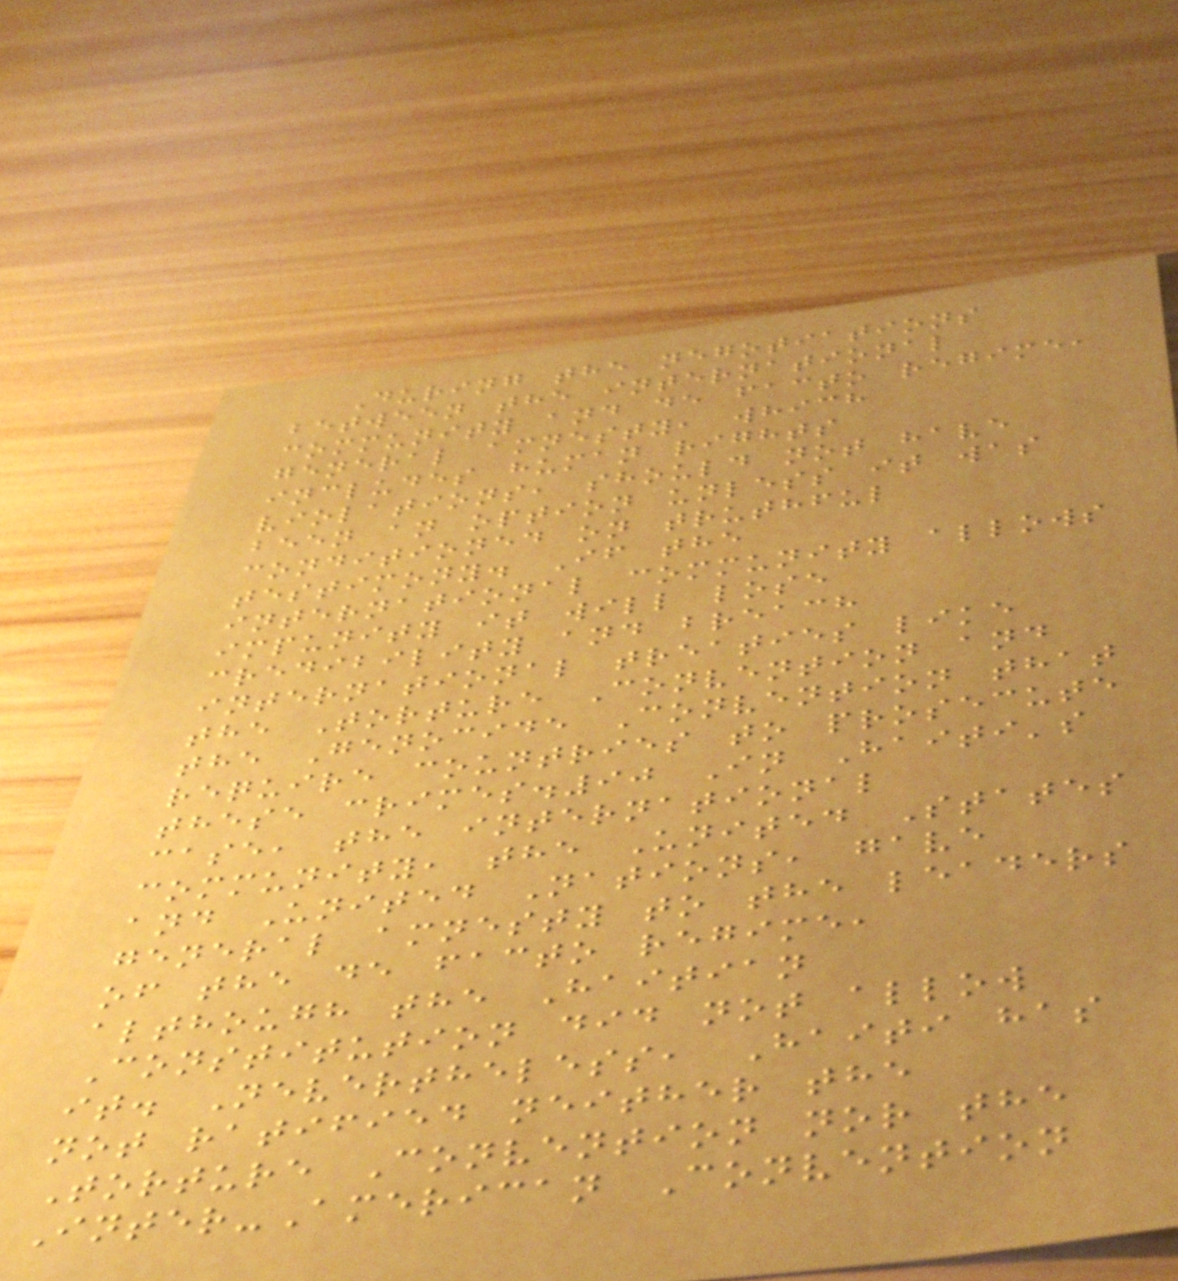During the negotiations
between the international
community and de facto regime,
general amnesty, which
includes human rights
violations, should not have
been an option unless it was
conditioned on truthful
testimony. If the
international community allows
impunity it will lose
credibility and breach
international treaties like
the Torture Convention and
the Genocide Convention that
require countries to prosecute
these crimes.90 In Haiti's
case, the international
community, the United States
and United Nations, gave
general amnesty to the leaders
of the de facto regime,
although the Haitian
Constitution did not allow
it. Nevertheless, Haiti has
not ratified neither the
Torture Convention nor the
Inter-American Convention
